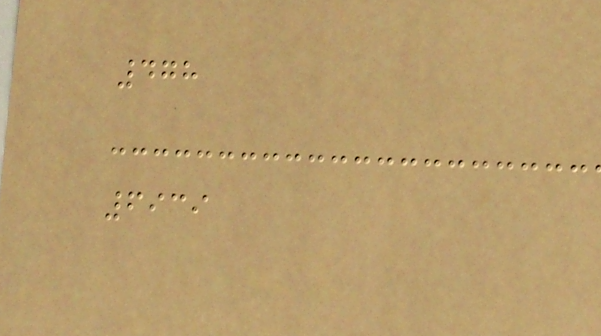478
6939
